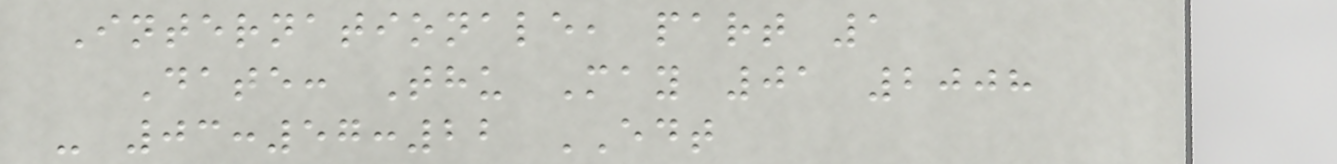Internationale, part 1
Date: Thu May 01 2008
- 03:57:22 EDT
